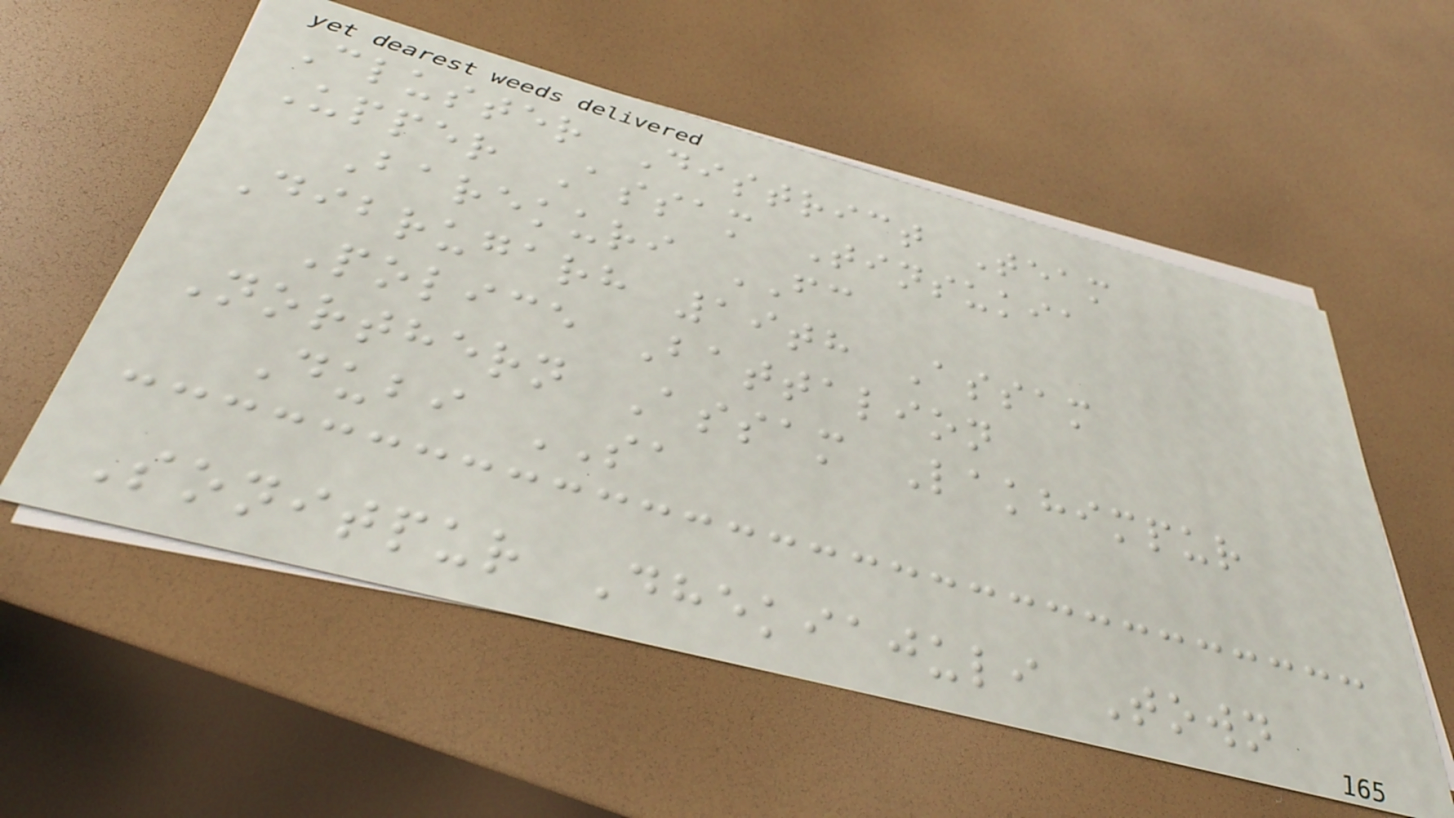Cluster District Team
Upper Assam Tinsukia
Barekuri FC
Dibrugarh 19th Assam
Police Battalion
Northern Assam Lakhimpur
Dubi SA
Sonitpur Dhekiajuli Town
